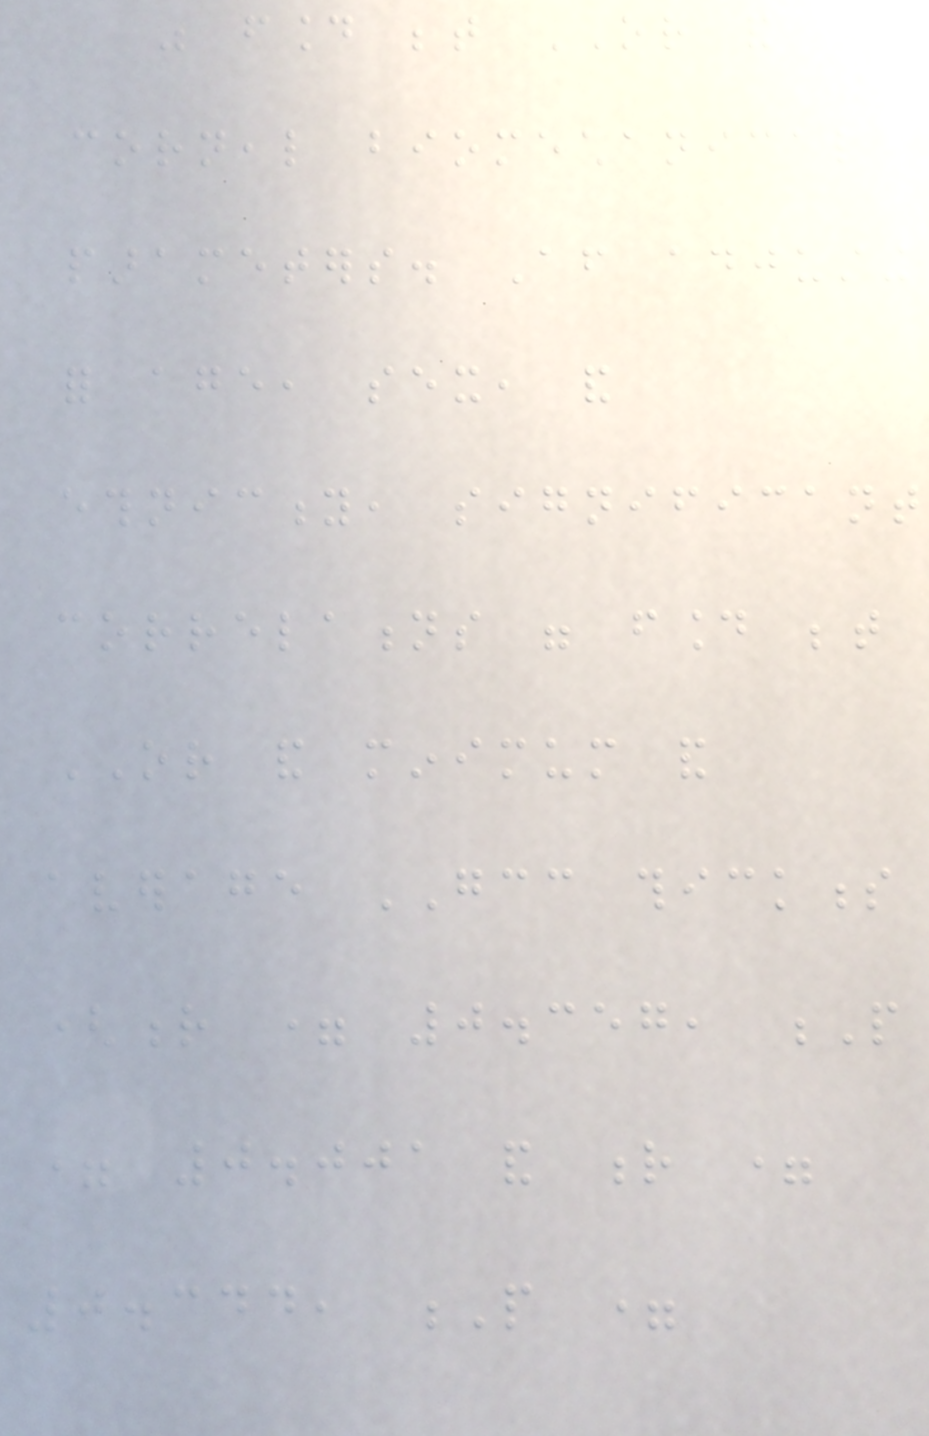was found between OR and
corneal biomechanical
parameters. After adjusting
for age, sex, and
ethnicity, significant
correlations were found between
OR and minimum and
average GCC thickness
(r = 0.357, P
= 0.001 and r =
0.344, P =
